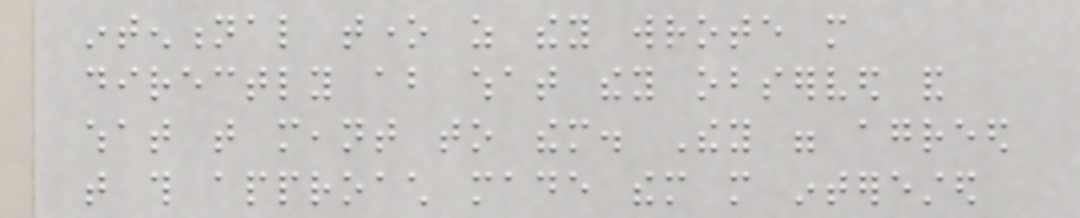intentional tone as they wrote more
directly about what they observed and
what that meant to them. They were agreed
that this approach made them more interested
